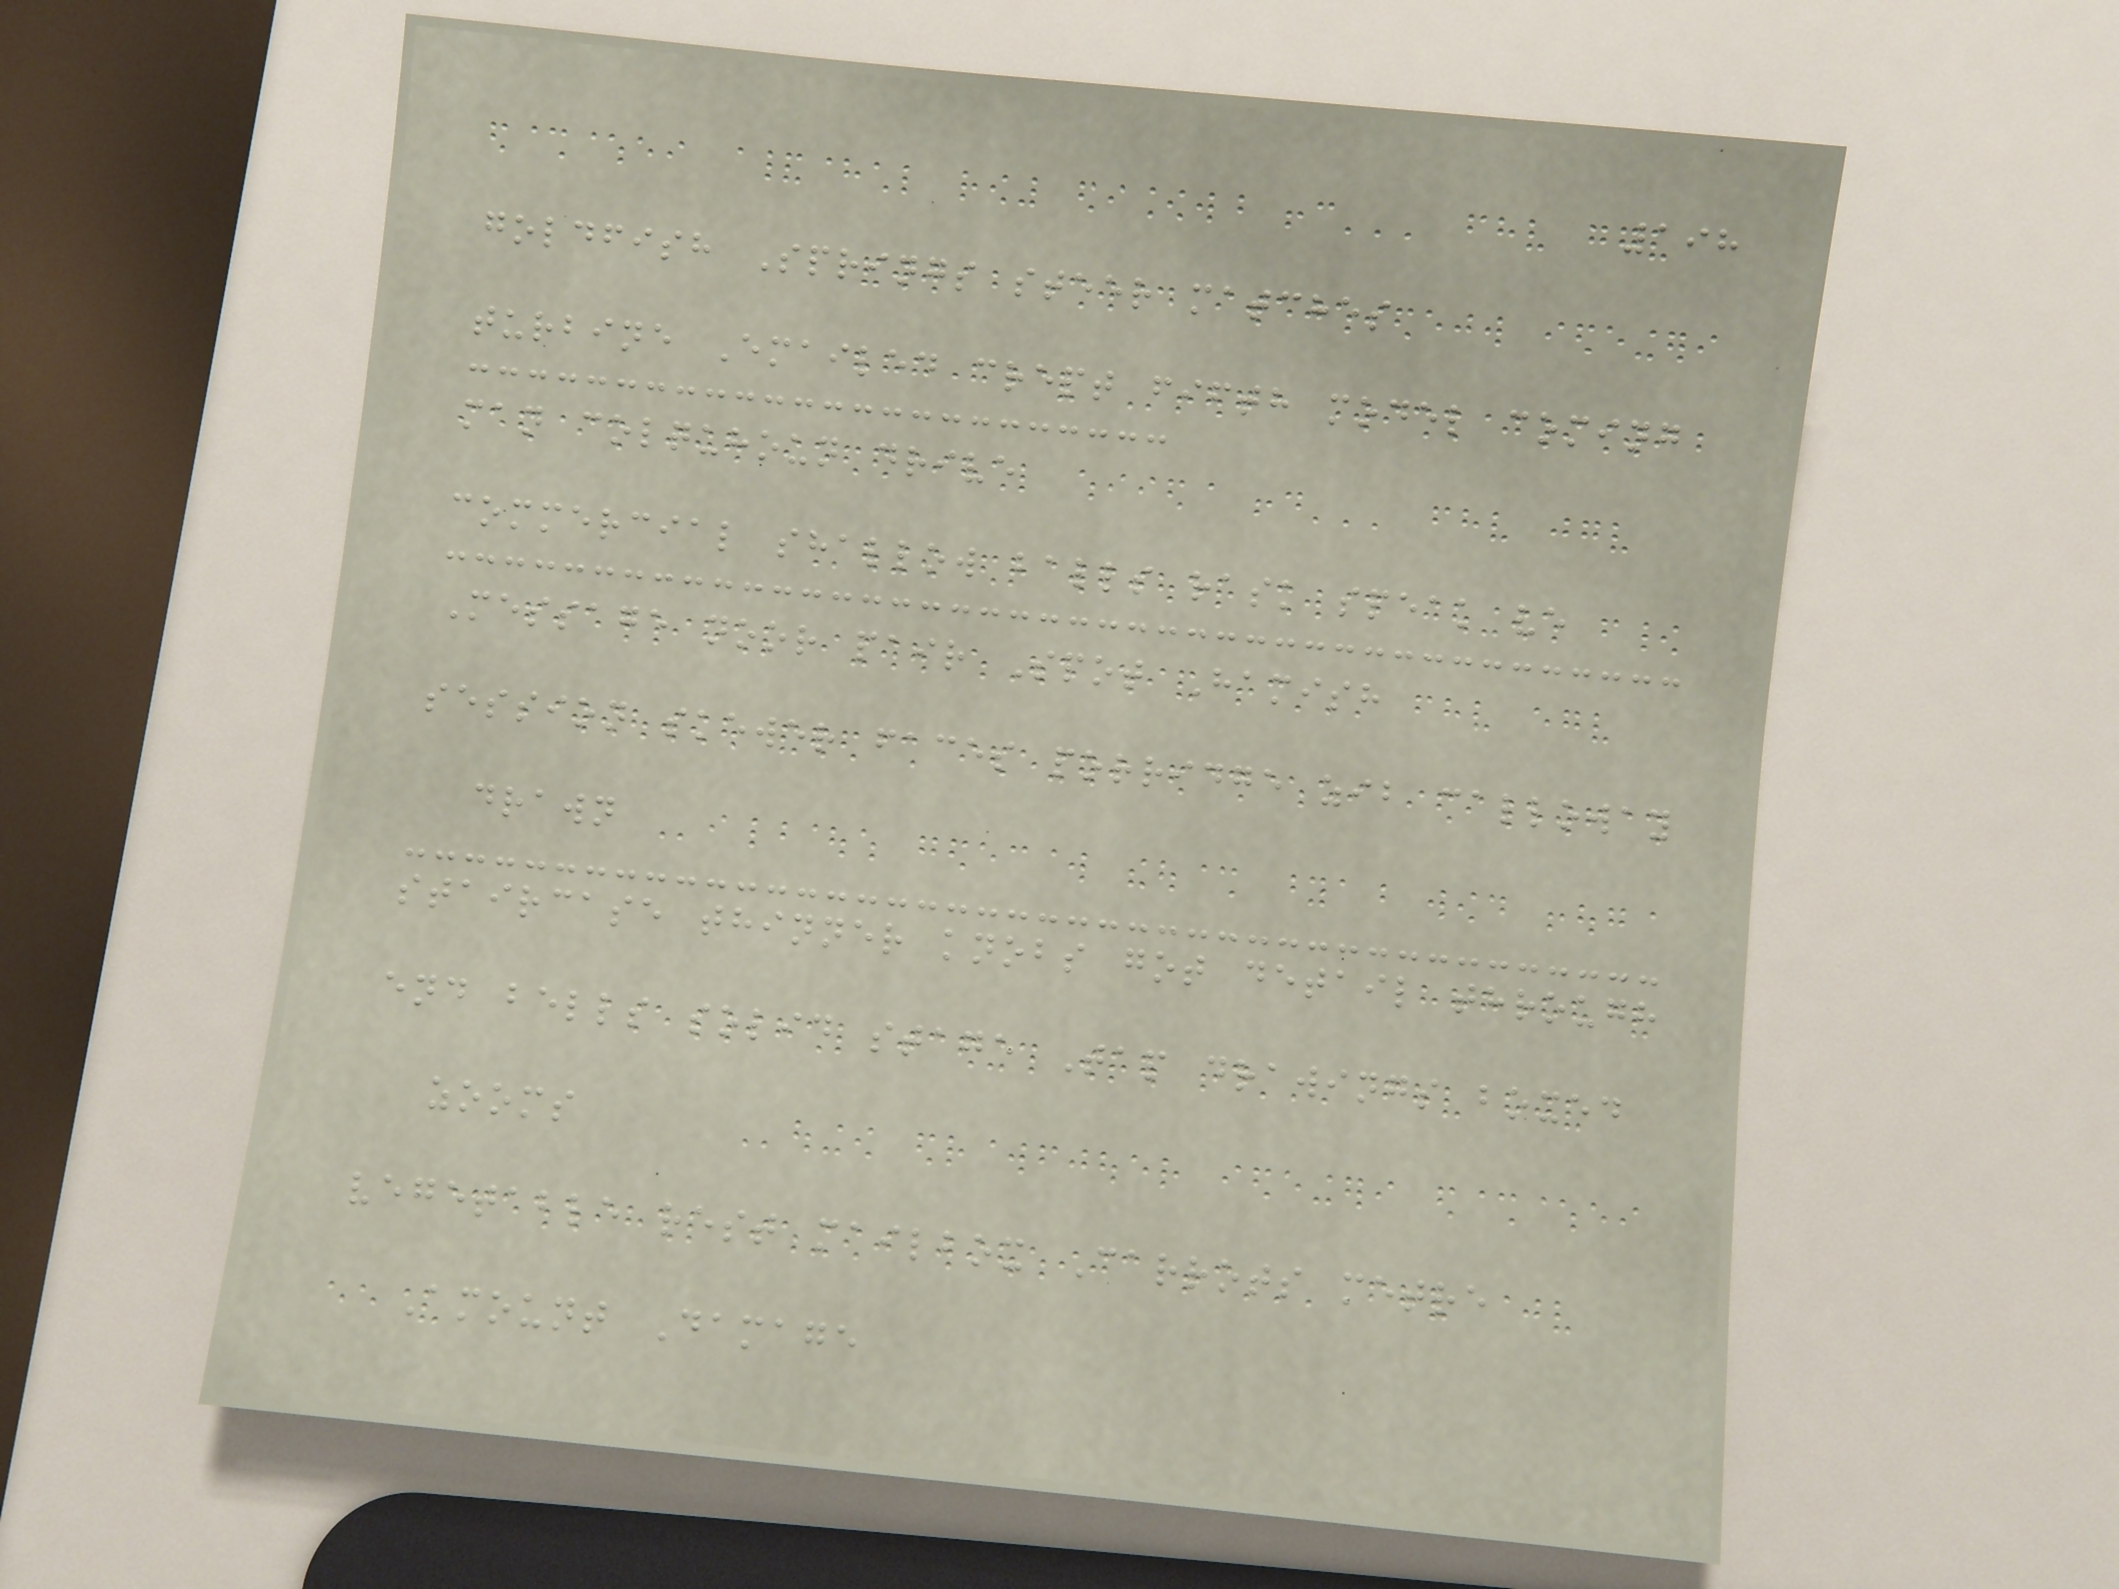198
goldfish Springs steer matches
turbine Emailed crept fifth model coming
man colquhoun drive
commercial shallow balls rask speak ve
Message noor pair Spot Hamish
session skewer faces porridge zib calloway
drawn
staircase thinner knobs got detail through
end bells solid stage Tap drawings boxed
zooms
vegetable rest mailbox Carrots metre
Amount Damage
